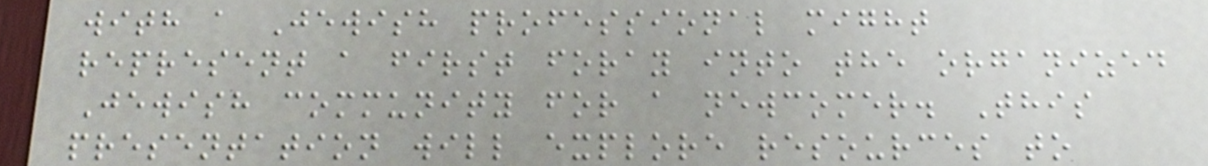with a Jewish professional might
represent a first foray into the organized
Jewish community for a newcomer. This
presentation will explore resources to
